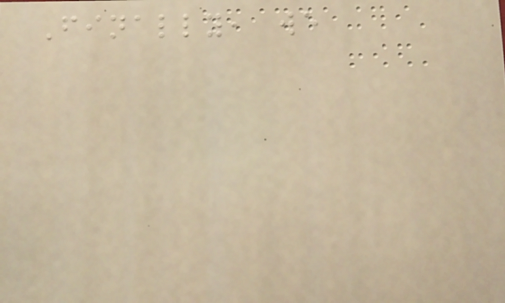Finally, we
